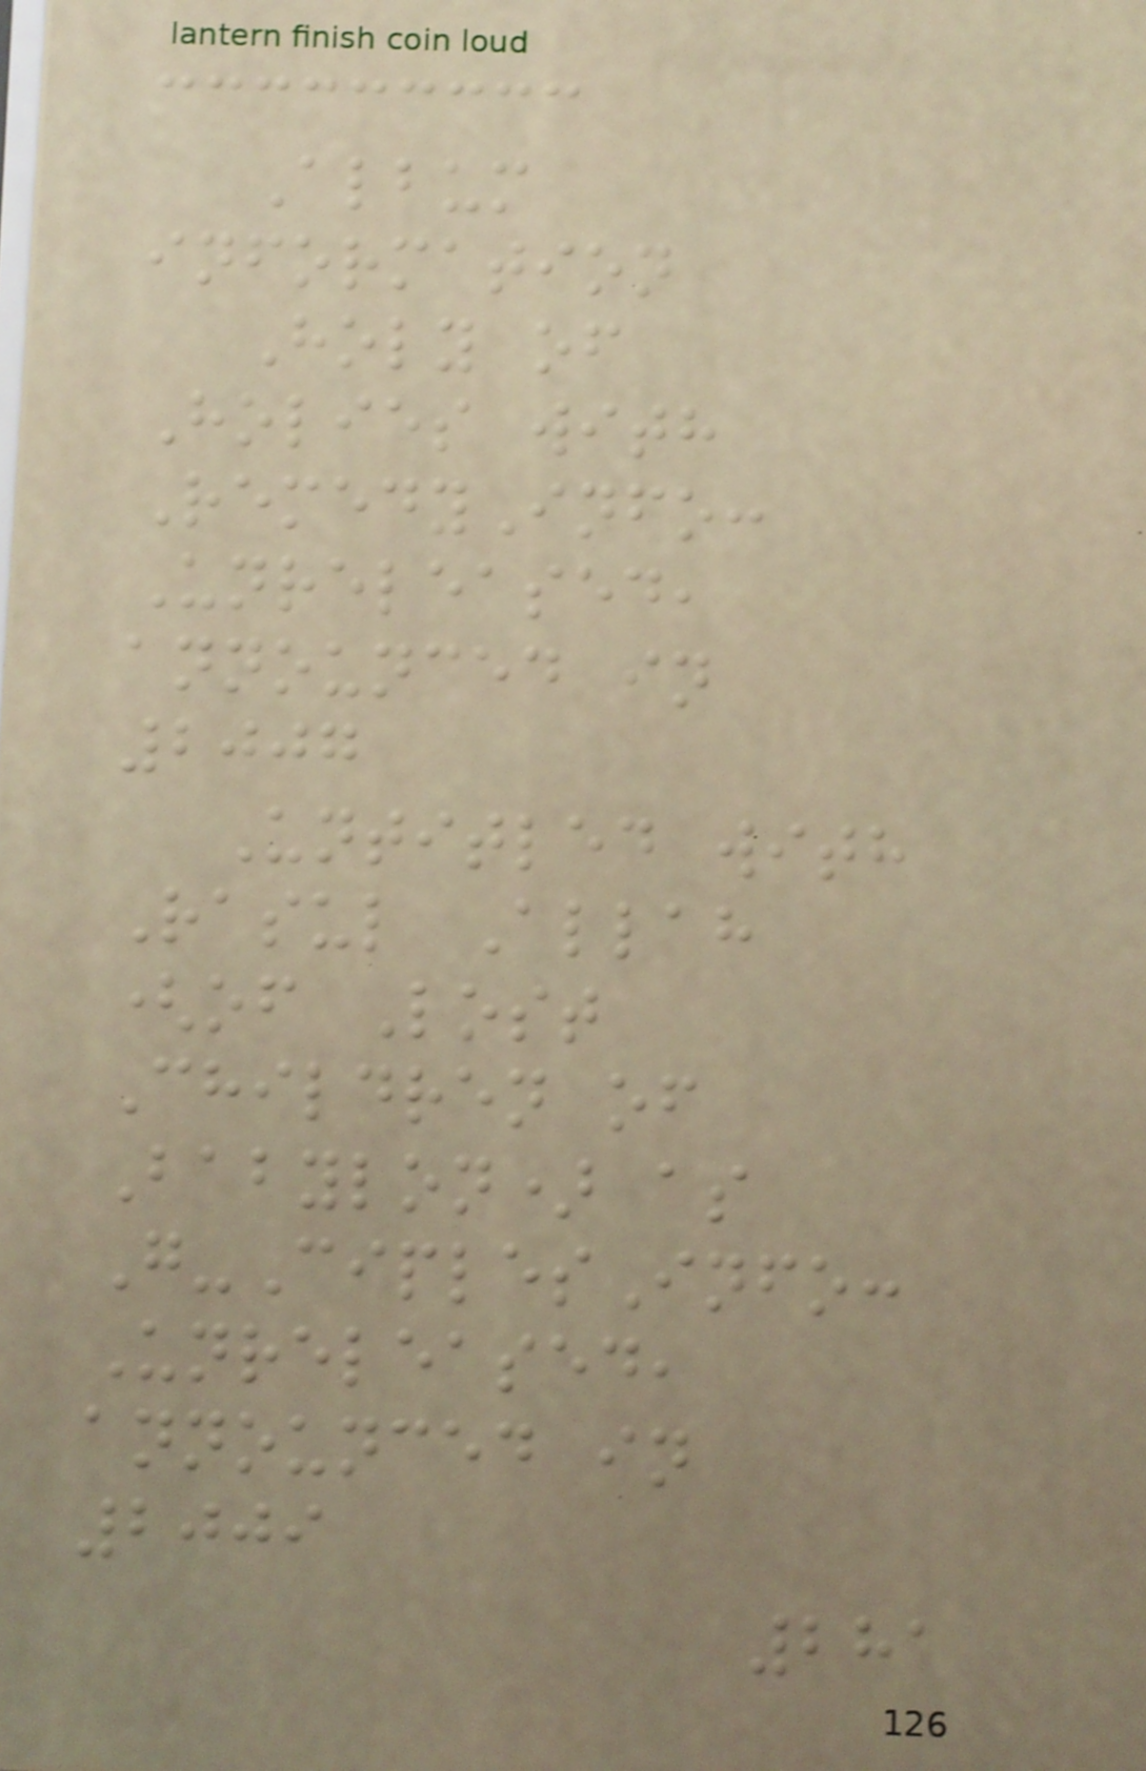Album
information
Holy of
Holies with
RemedyInfo:
Unreleased,
announced in
2007
Untitled with
Rasul Allah
(of Lost
Children of
Babylon) as
G-CiplesInfo:
Unreleased,
announced in
2009
281
